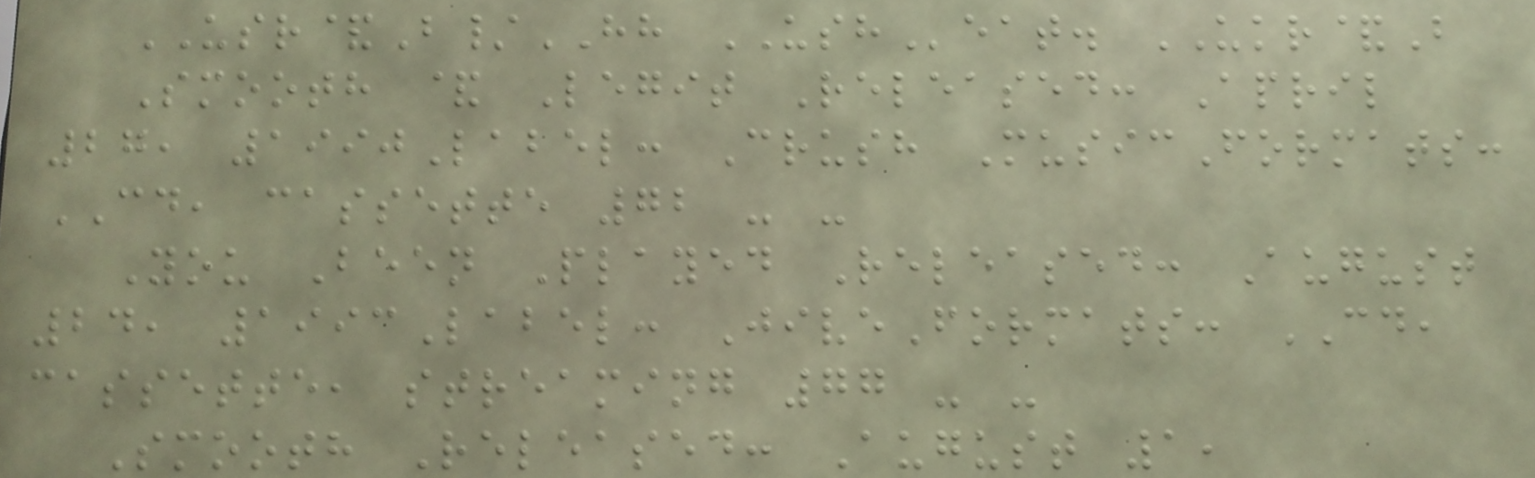USR&B/HH USHeat. UKR&B
Smooth & Legit Released: April
27, 1990Label: Crush MusicFormats:
CD, cassette 72 - -
You Been Played Released: August
24, 1993Label: JiveFormats: CD,
cassette, streaming 77 - -
Smooth Released: August 1,
